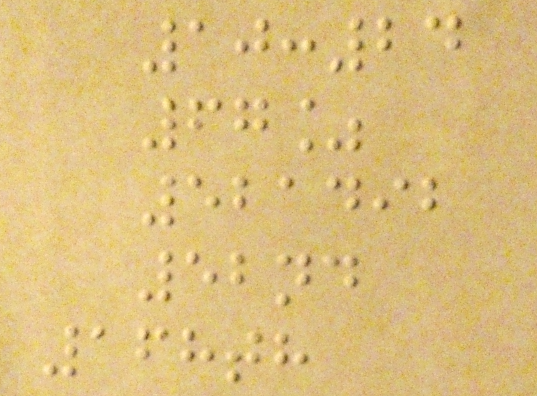10:24
67%
521492
52nd
168th
